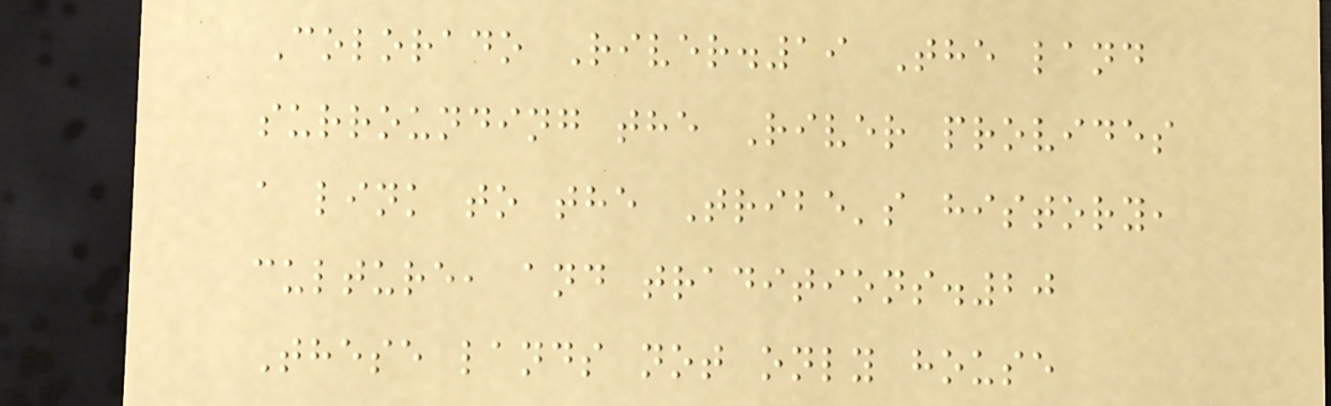Colorado River.19 The land
surrounding the River provides
a link to the Tribe's history,
culture, and traditions.20
These lands not only house
